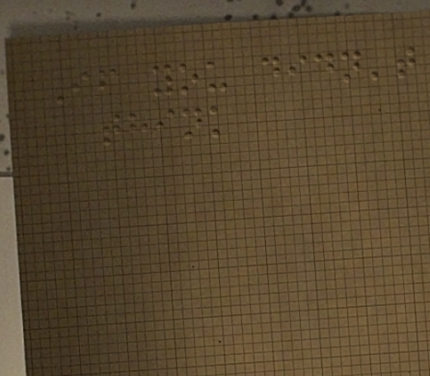If you didn't
think
